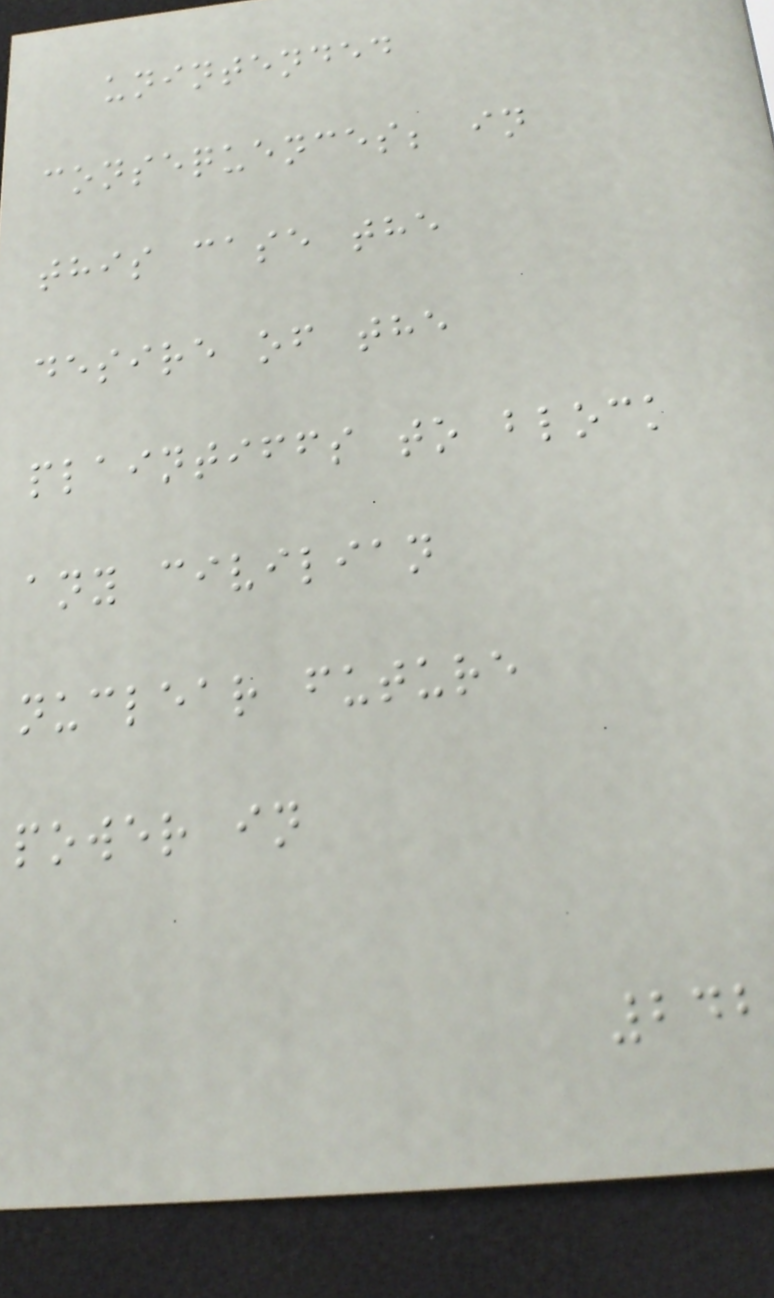unintended
consequences; in
this case the
desire of the
plaintiffs to block
any civilian
nuclear future
power in
242
